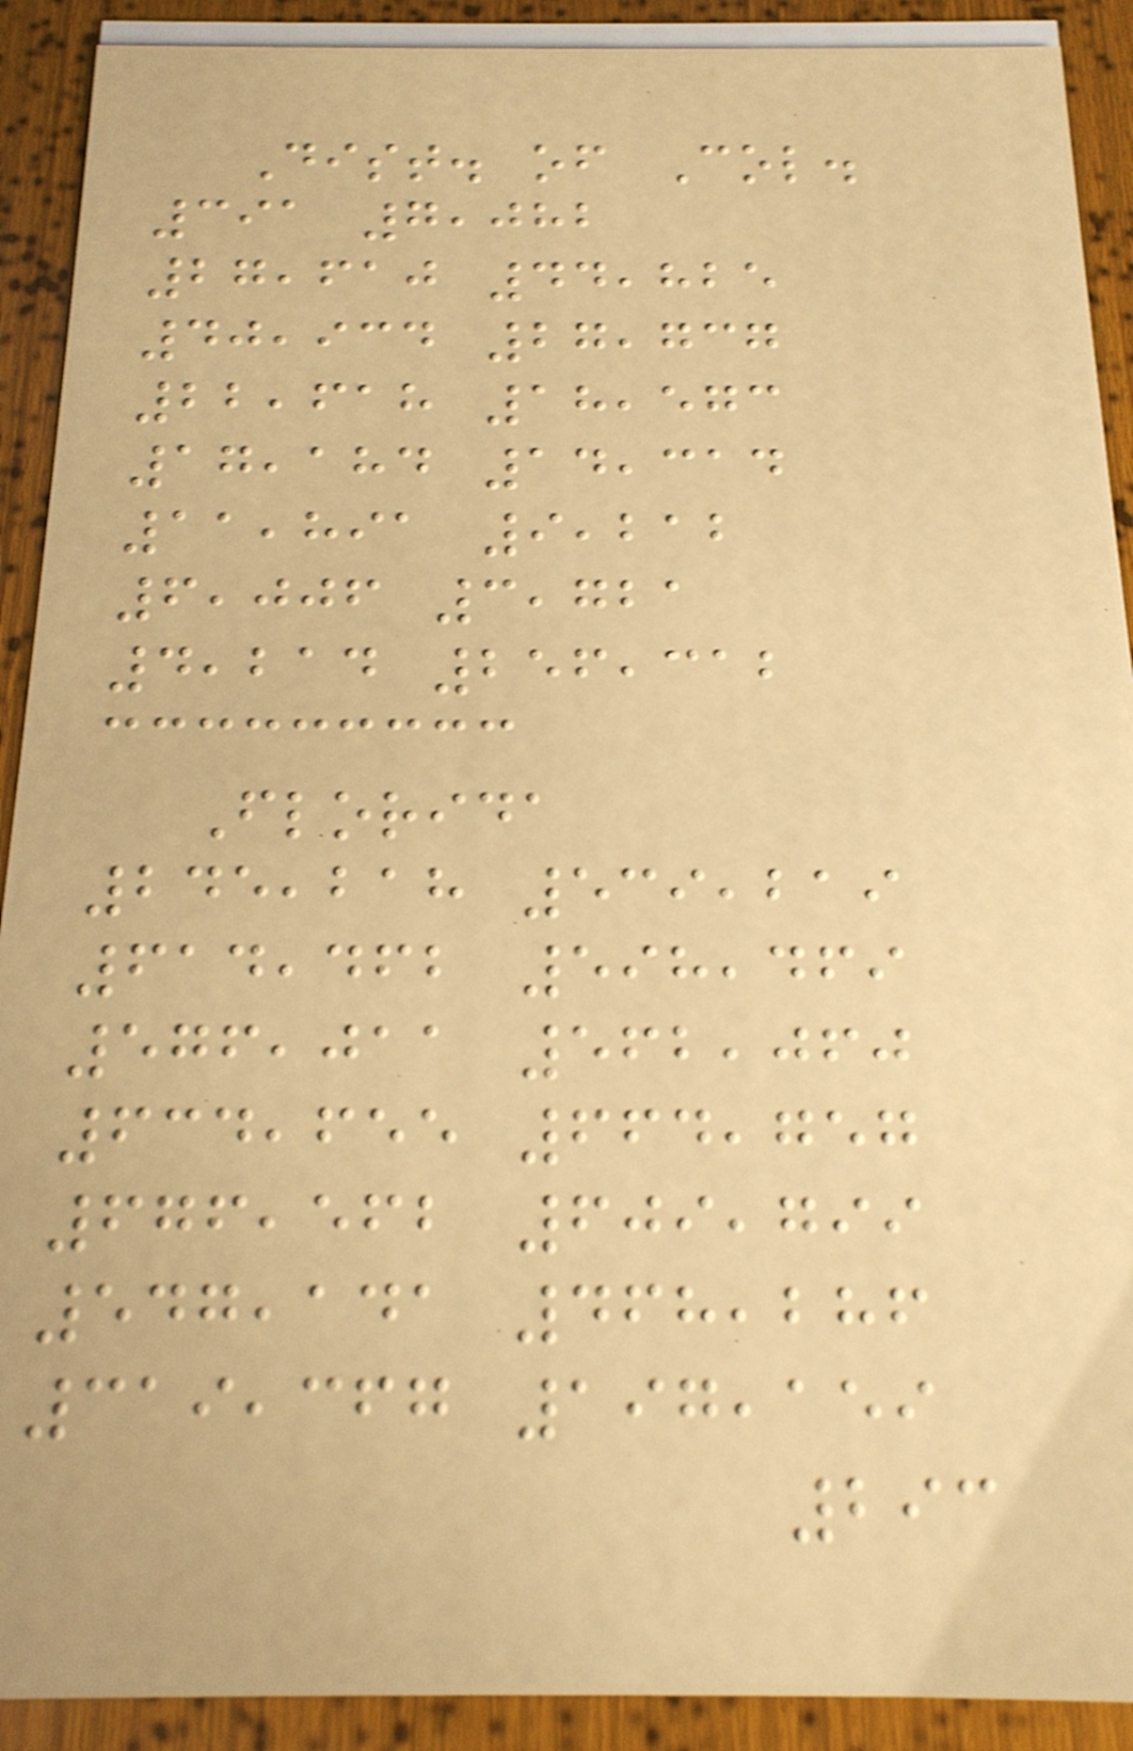Dist. of Col.
391 7,082
27,610 44,825
40,934 27,737
22,618 18,573
17,184 14,314
11,891 9,212
6,006 3,721
4,214 256,312
Florida
245,218 539,219
614,462 598,469
576,011 562,060
634,655 664,757
676,562 609,799
547,141 468,286
319,367 197,159
293
